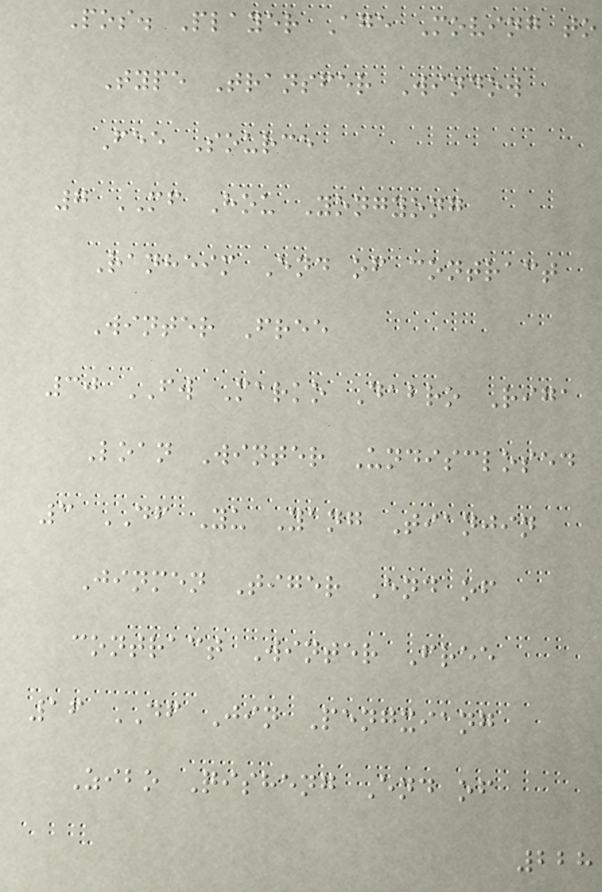Pos. Player Age Moving to
Type Transfer Window
Fee Source
7 MF Hou Yongyong
Ranheim End of contract
Winter Free
30 FW Marko Dabro Riga
Loan Winter Undisclosed
3 DF Yu Yang Tianjin
Jinmen Tiger End of
contract Winter Free
16 DF Jin Pengxiang
Zibo Qisheng End of
228
